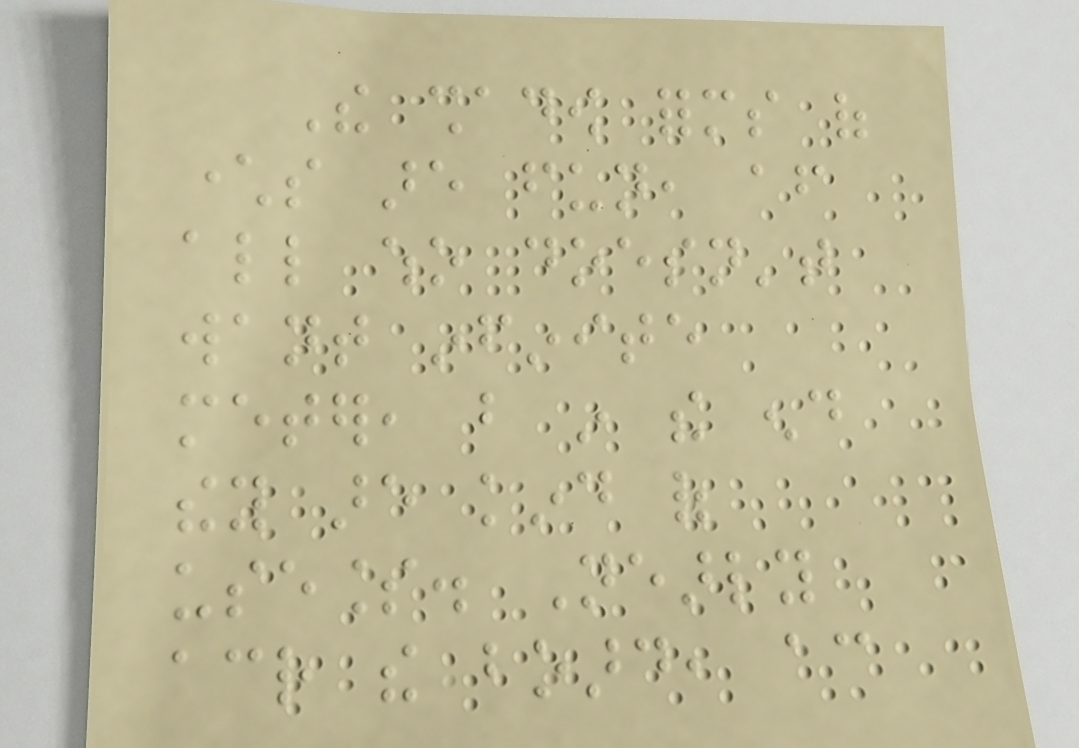The shadow forms of
characters are fun, after
all who doesn't
want infinite
meter, but in the end
they are kind of
useless. Nearly
across the board, according
